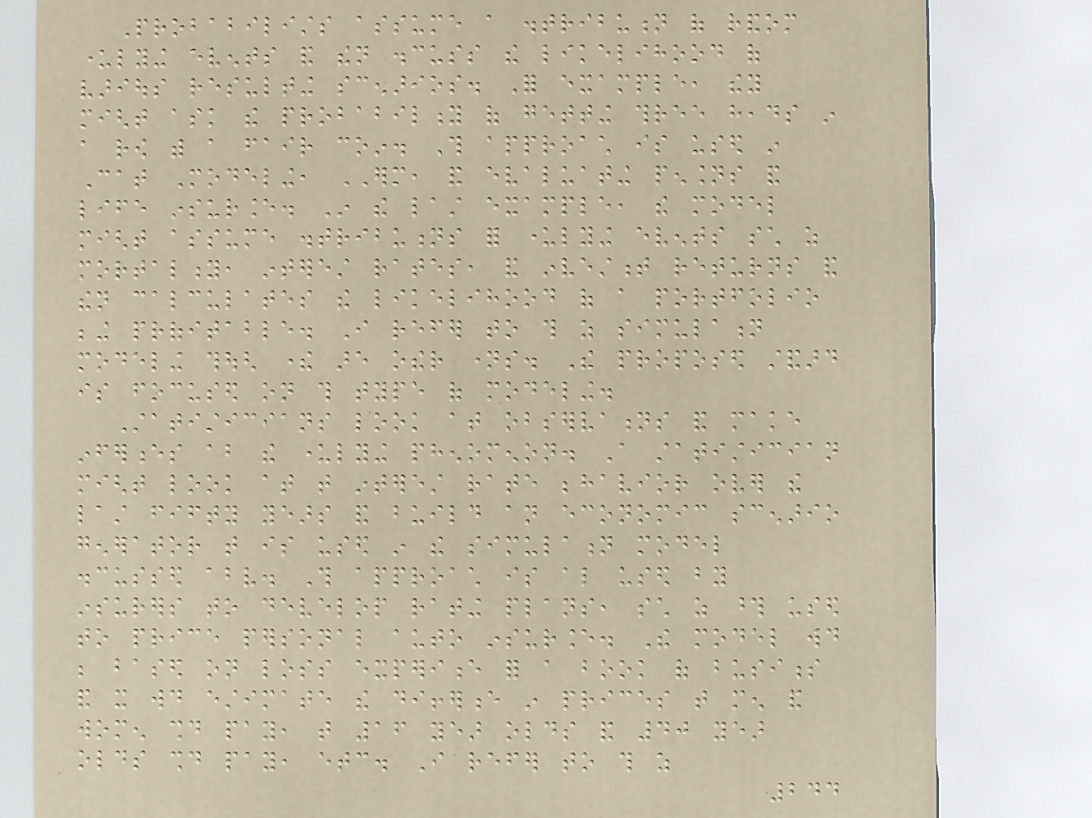Probabilists assume a distribution of random
underlying events and then discuss the likelihood of
various resulting scenarios. For example, they
might ask the probability of getting three heads in
a row with a fair coin. This approach is used in
Cat Modeling, ERM, and evaluating pensions and
life insurance. In the last example, the model
might assume distributions for underlying events such as
mortality, interest rates, and investment returns and
then calculates the likelihood of a portfolio
being profitable. I refer to this as simulation
modeling though there are other names. The proposed standard
is focused on this type of modeling.
Statisticians look at observations and make
inferences about the underlying phenomenon. A statistician
might look at that interest rate behavior over the
last fifty years and build an economic scenario
generator that is used in the simulation model
discussed above. This approach is also used by
insurers to develop rating plans, such as those used
to price personal auto insurance. The model would
be based on loss experience for a book of business
and it would estimate the difference in prices that men and
women should pay, that 16 year olds and 40 year
olds should pay, etc. I refer to this as
244
